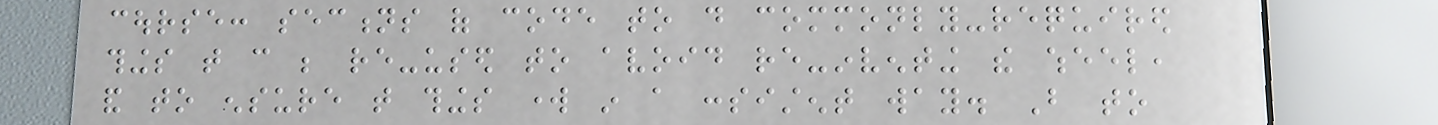course: sections of code to do commonly-required
things that can be re-used to avoid re-inventing the wheel,
and to ensure that things work in a consistent way. But to
